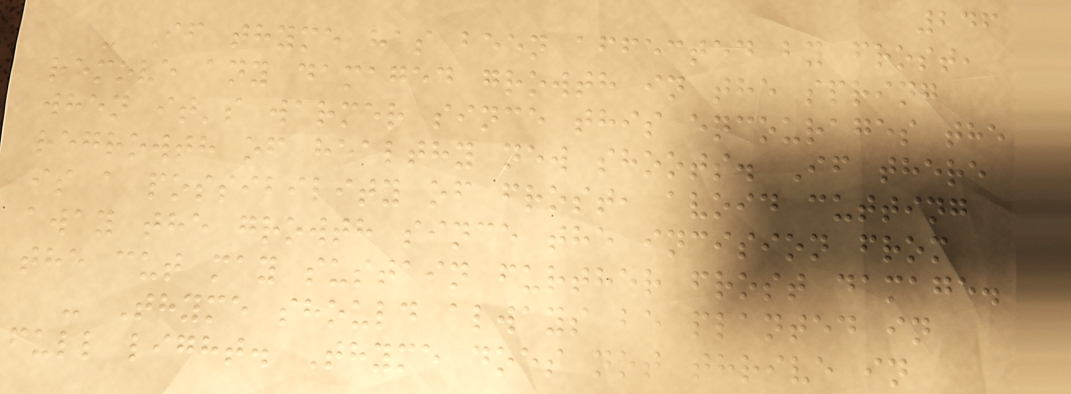246
- If thyme has been affected by frost,
remove any damaged growth in the spring
when it's warmer since this encourages the
regrowth of healthy new shoots. If there
is a possibility of frost, avoid cutting
away the growth since the incision from
the cut may sustain further frost damage.
- Thyme should always be planted in
full light. Thyme does not thrive in
